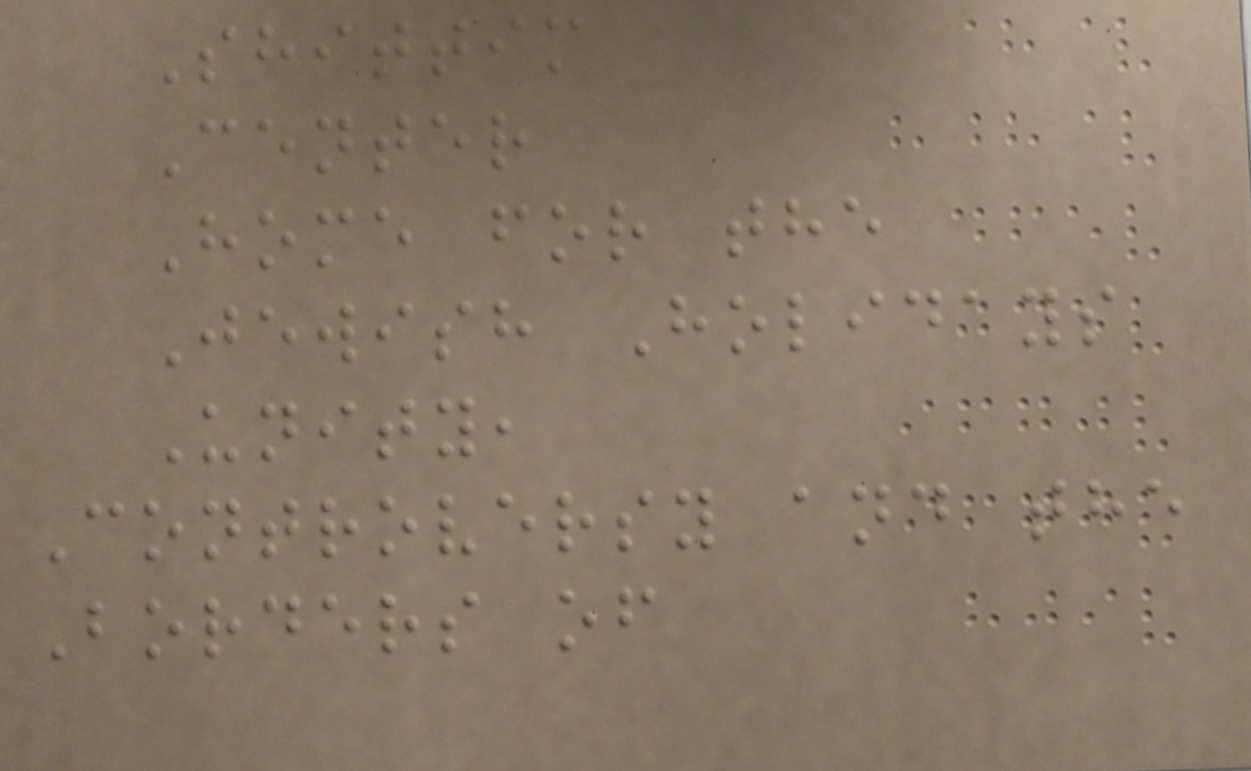Shittim
Center
Home for the
Jewish Holidays
Unity,
Controversy and the
Borders of
